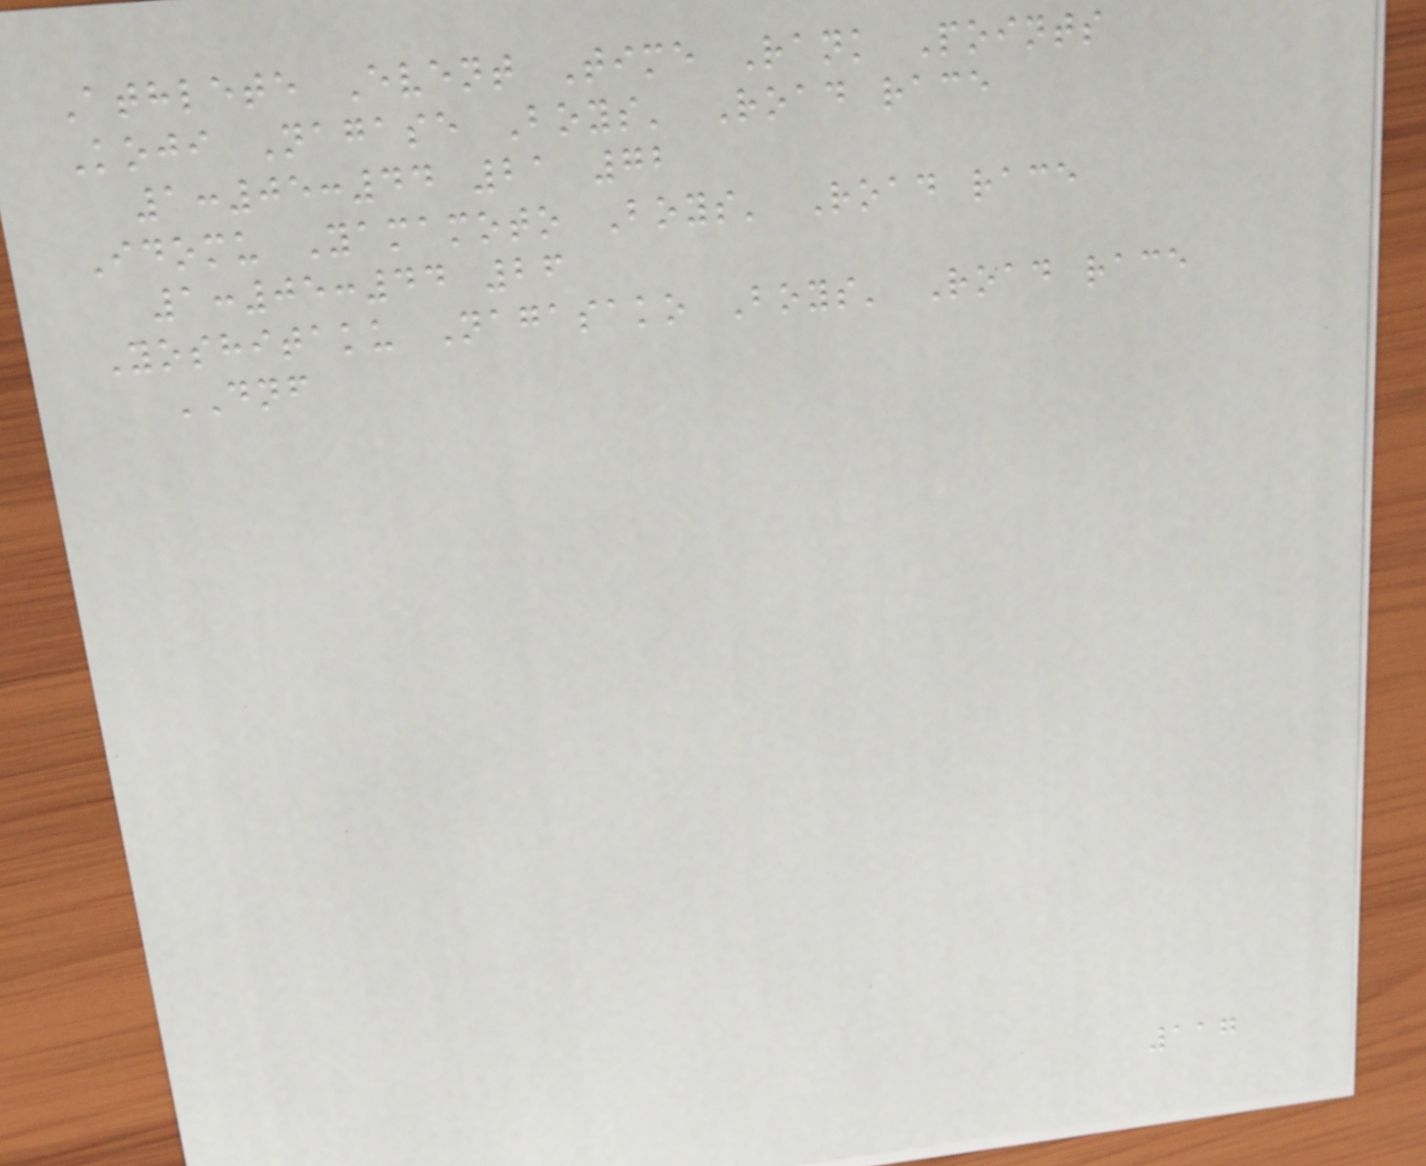Athlete Event Time Rank Points
Koji Nagase Boys' Road race
1:05:44 21 72
Idomu Yamamoto Boys' Road race
1:05:44 26
Yoshitaku Nagasako Boys' Road race
DNF
117
